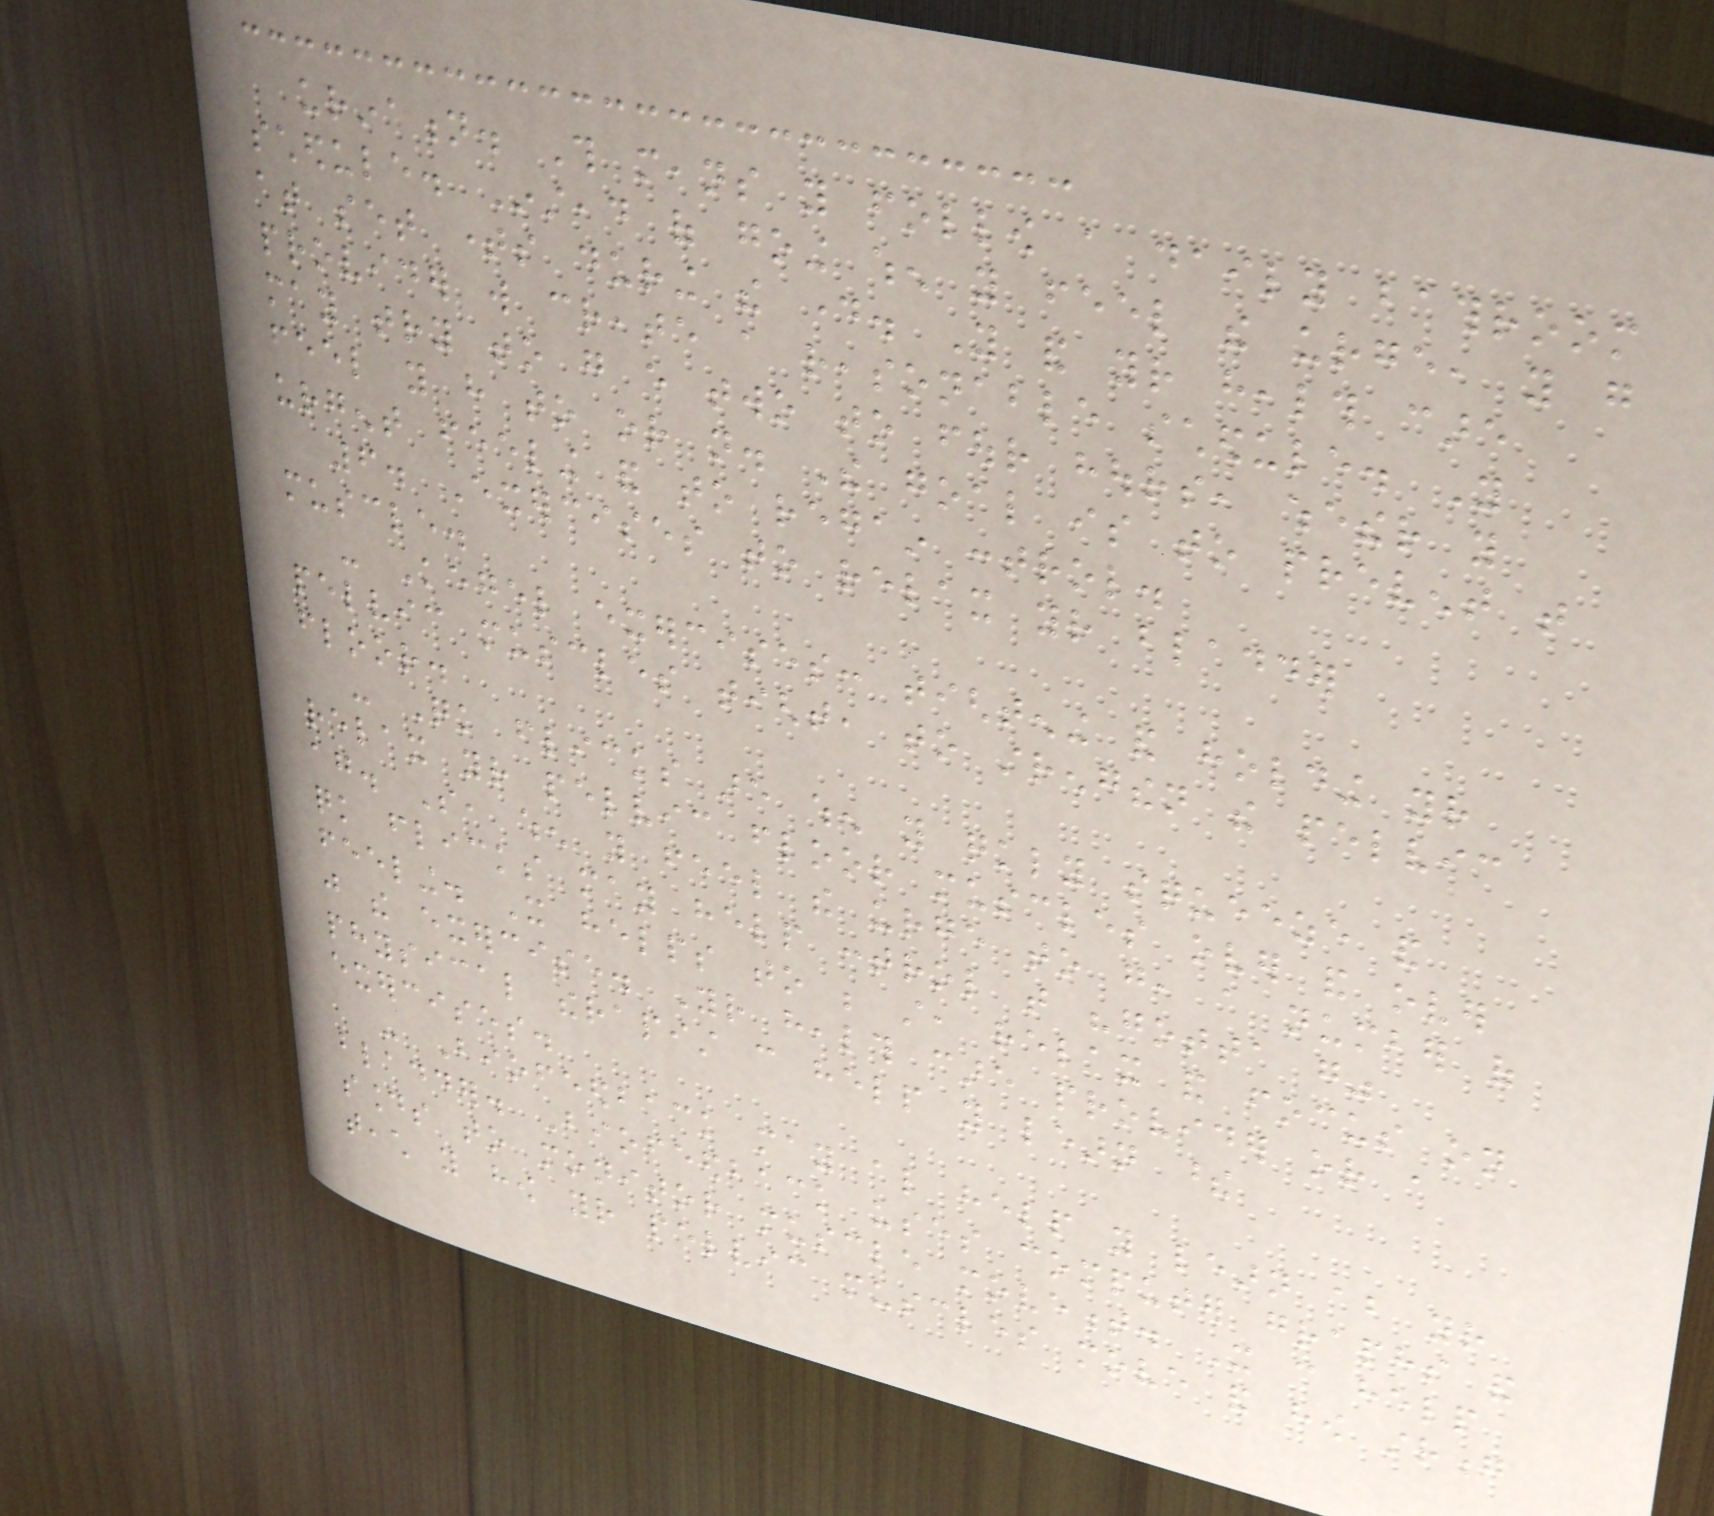urination. This means you follow a daily bathroom
schedule. Instead of going when you feel the urge, you go
at set times during the day. You and your health care
provider will create a reasonable schedule. You
may try to go every two to four hours, whether you
feel you have to or not. The goal is to prevent that
urgent feeling and to regain control.
6. Exercises to relax your bladder
muscle.
- Kegel exercises: tightening and holding your
pelvic muscles tight, to strengthen the pelvic
floor.
- Quick flicks are when you quickly squeeze and
relax your pelvic floor muscles over and over
again. So, when you feel the urge to go, a number of
quick flicks may help control that "gotta go"
feeling. It helps to be still, relax and focus on
just the exercise. Your health care provider or a
physical therapist can help you learn these
exercises.
- Biofeedback may also help you learn about your
bladder. Biofeedback uses computer graphs and
sounds to monitor muscle movement. It can help
teach you how your pelvic muscles move and how strong
